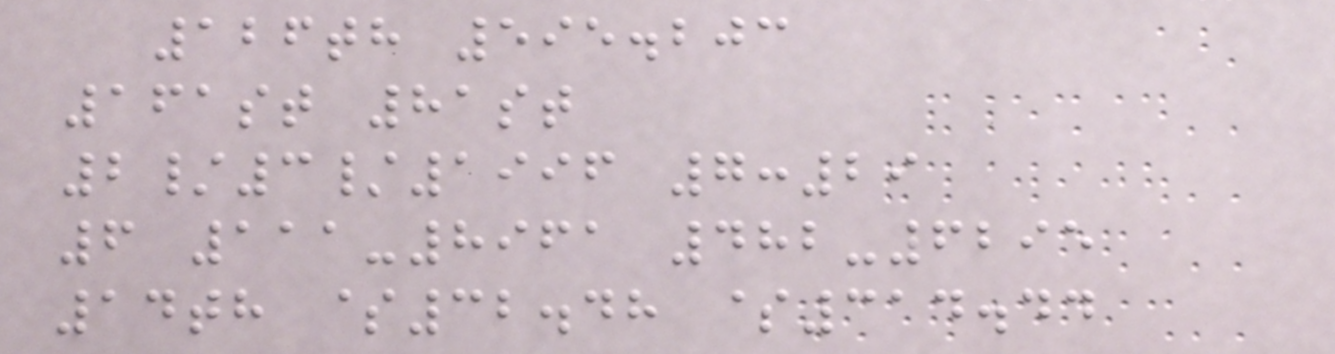126th 595.203
161st 81st
2/3/1996 7:29
6 111-8961 482-6295
14th $32.48 $314.44
